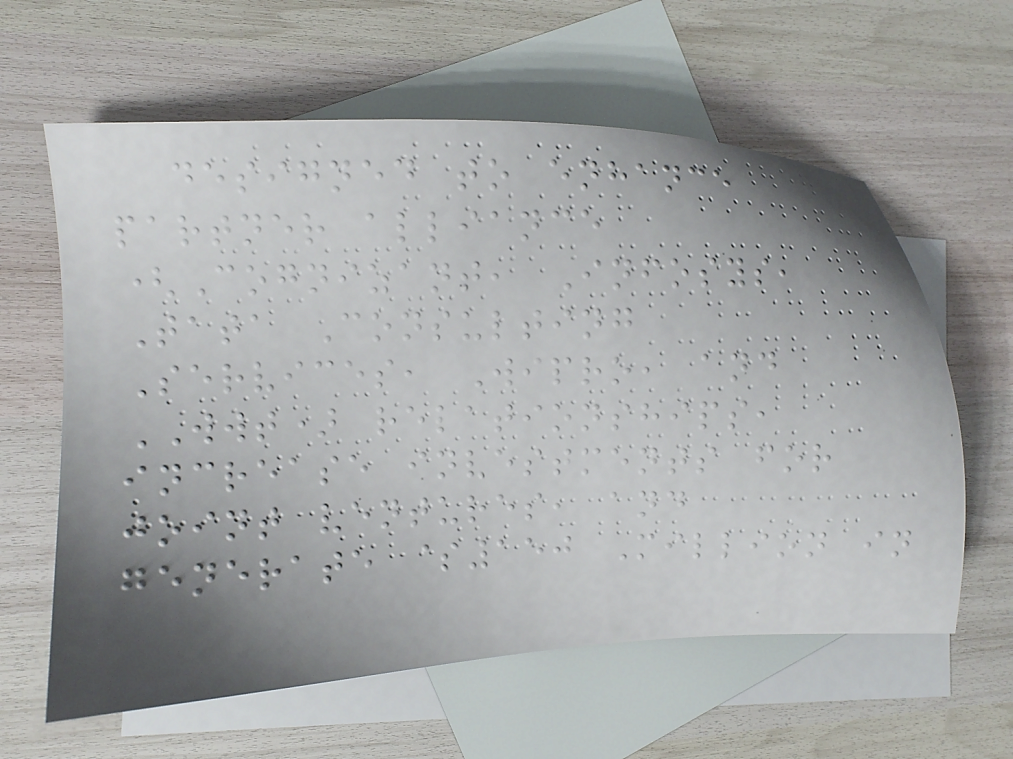designed to enhance
partner alliance
(Cognizant, Infosys,
Tata Consulting
Services, Wipro, and
WWT) relationships,
increase investments for
joint ventures, and
generate $150 Million in
